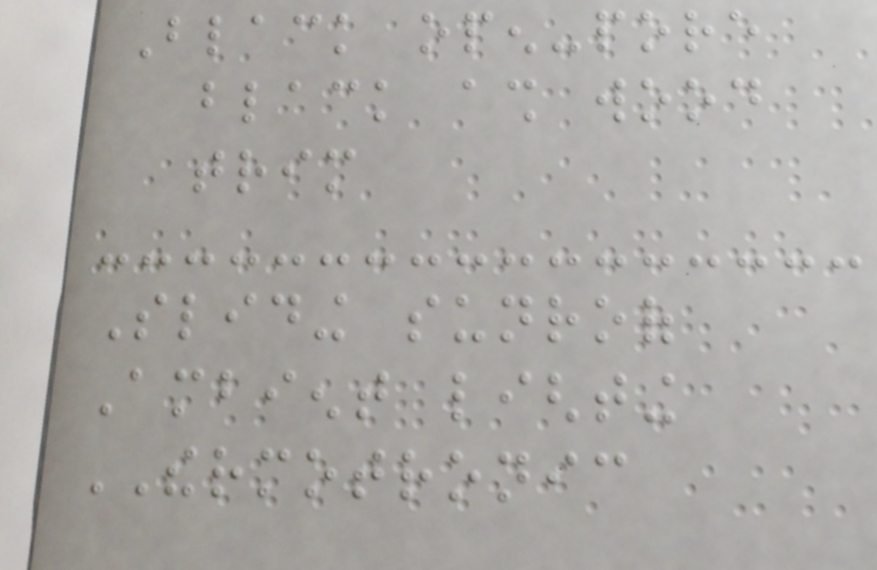Black open-pore
black ash wood
trim
Sliding sunroof
Ambient lighting
THERMOTRONIC
